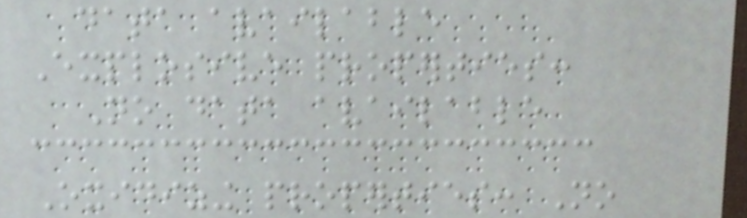data available
Explosive properties:
No data available
Oxidizing properties: No
